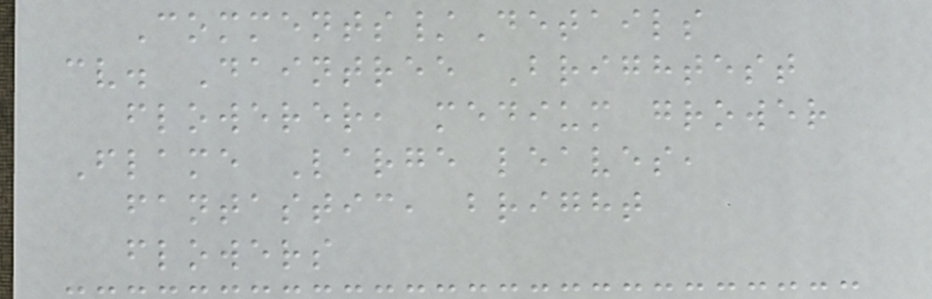Comments/Details
cv. Daintree Brightest
flowerer, medium grower
Flame Large leaves,
fantastic, bright
flowers
